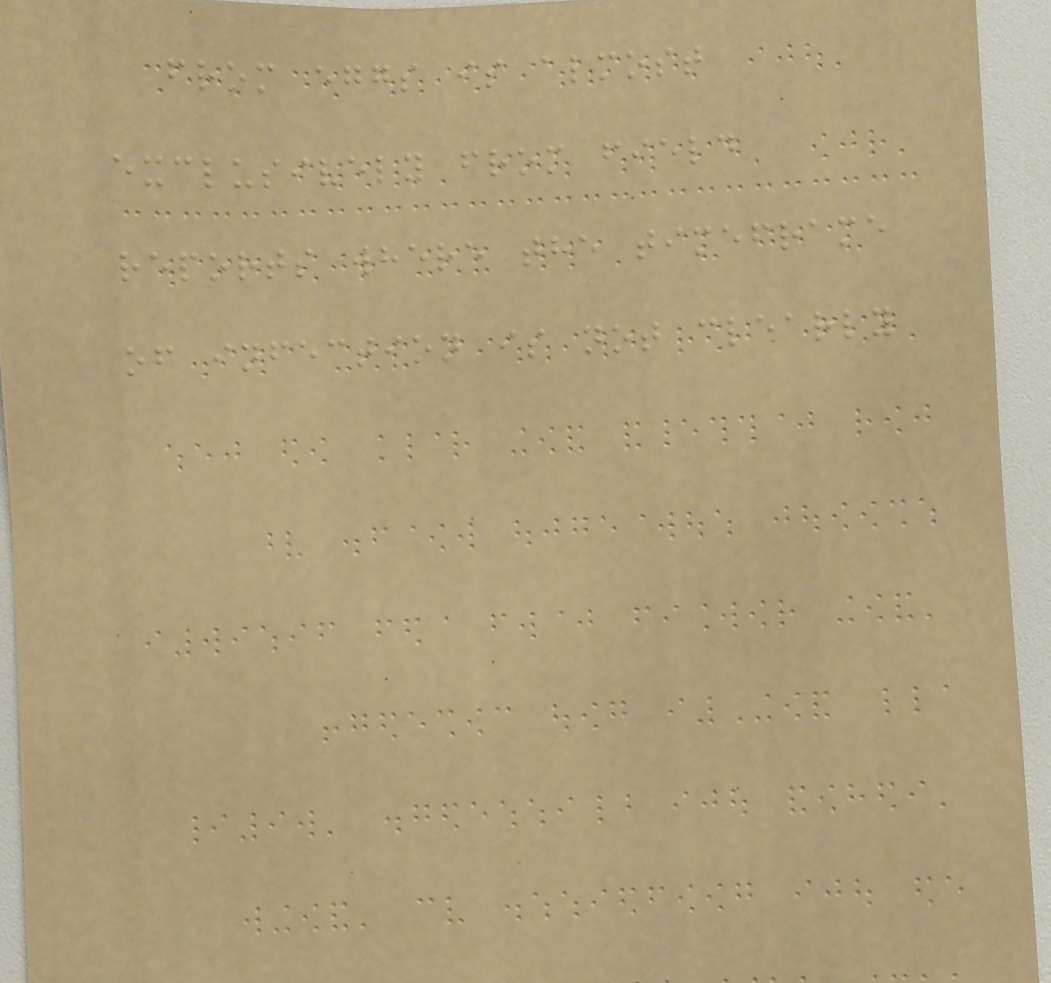from eggs is almost
exclusively from field
reports where the timeframe
of infection is not clearly
